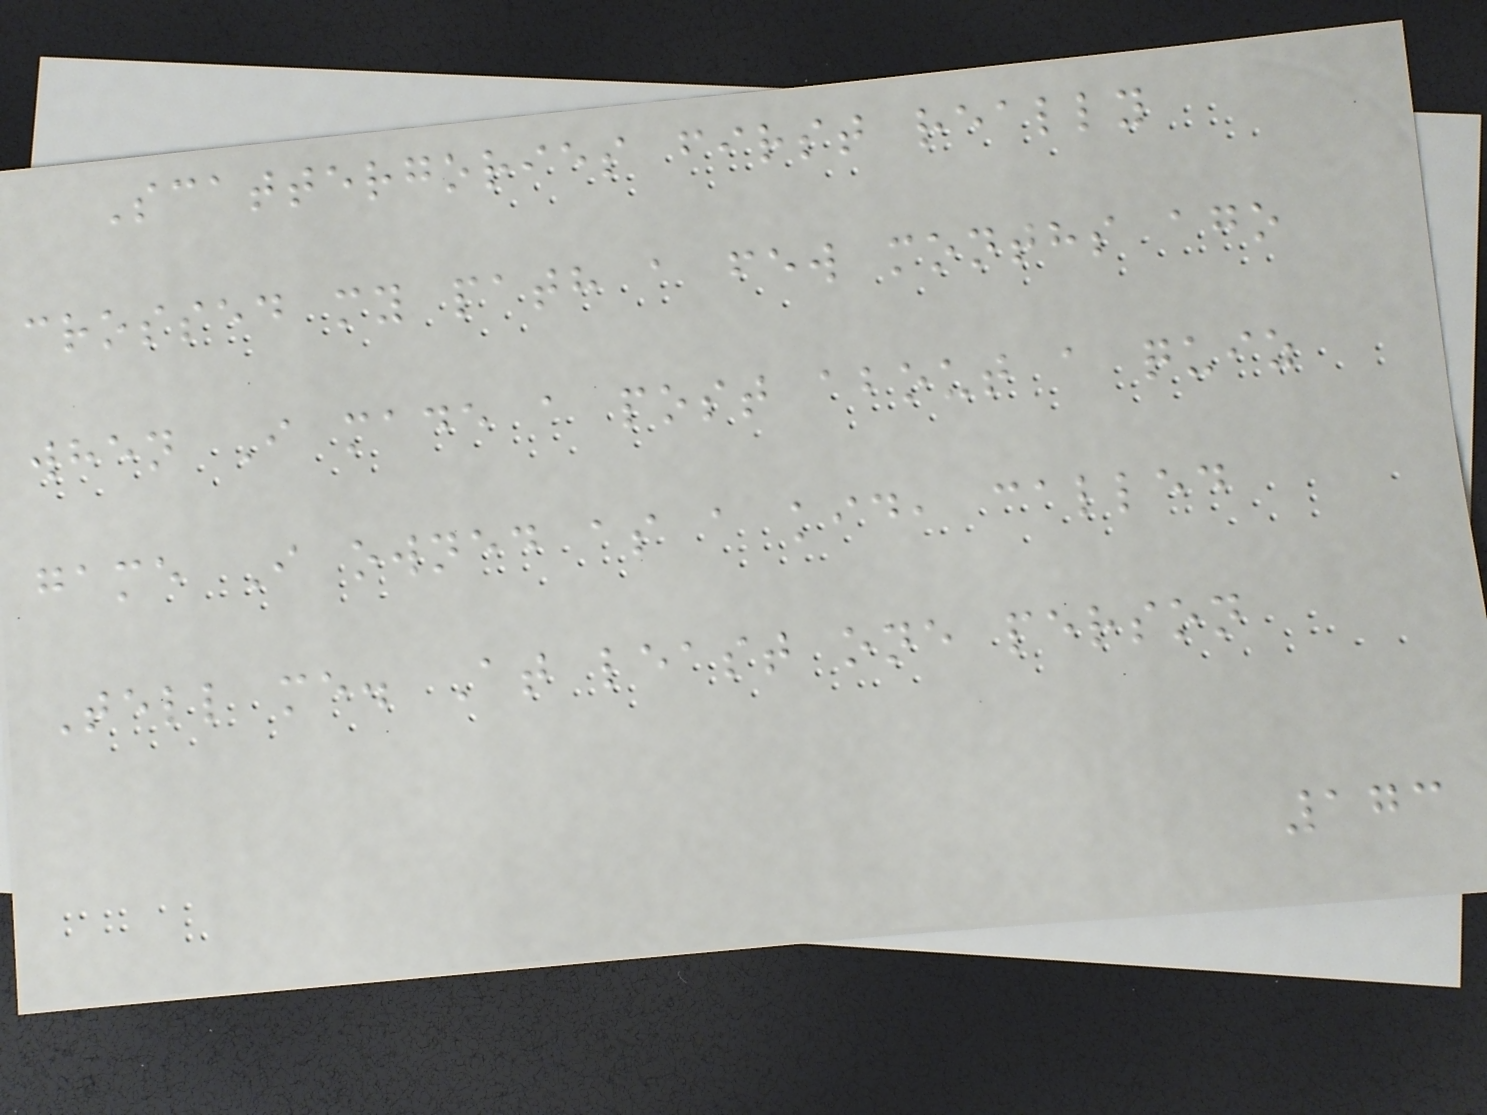Scattergories first really
crossed my path a few months ago
when I made a post about a quiz
game I owned as a kid, called
Tell me. At least one person
173
